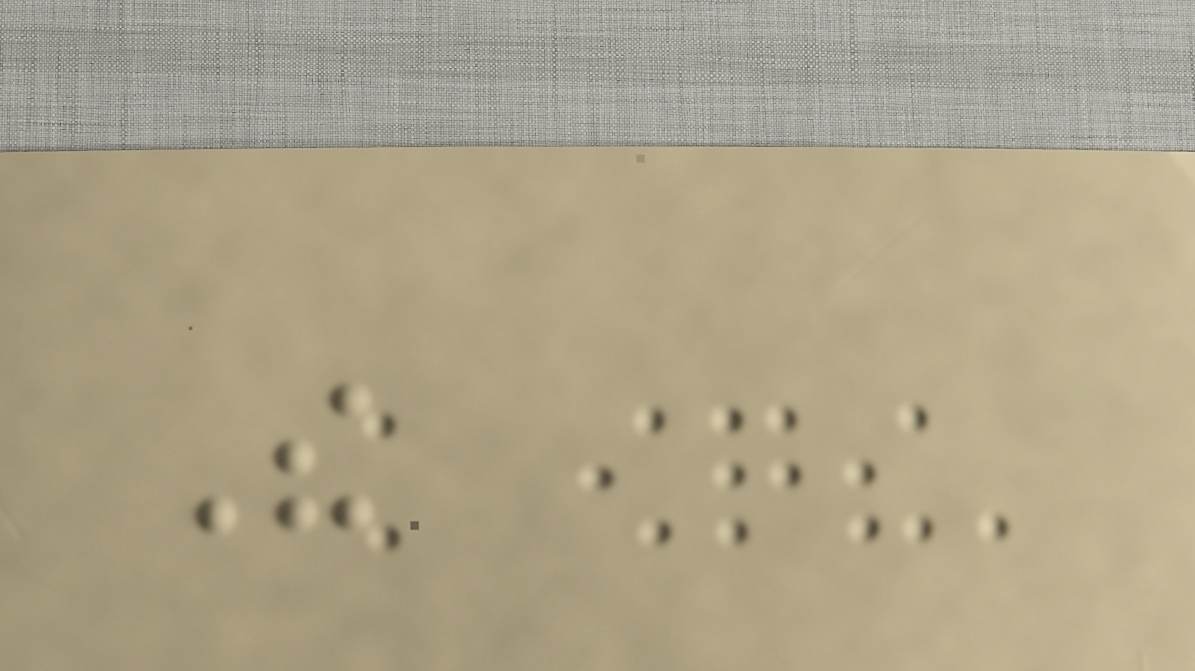The
